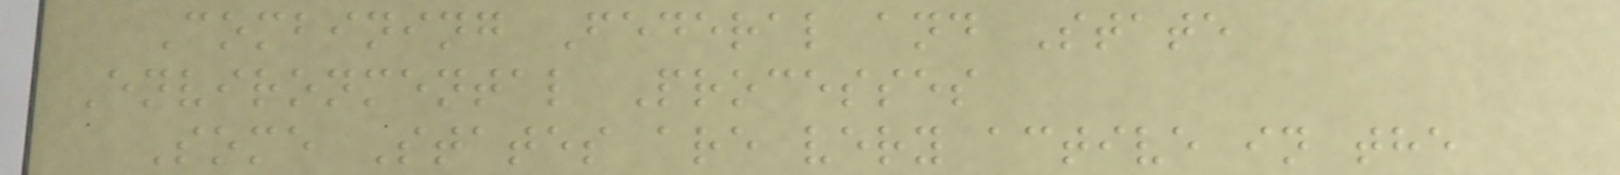Combining Federal and State
Environmental Processes
Some States are very active in the
